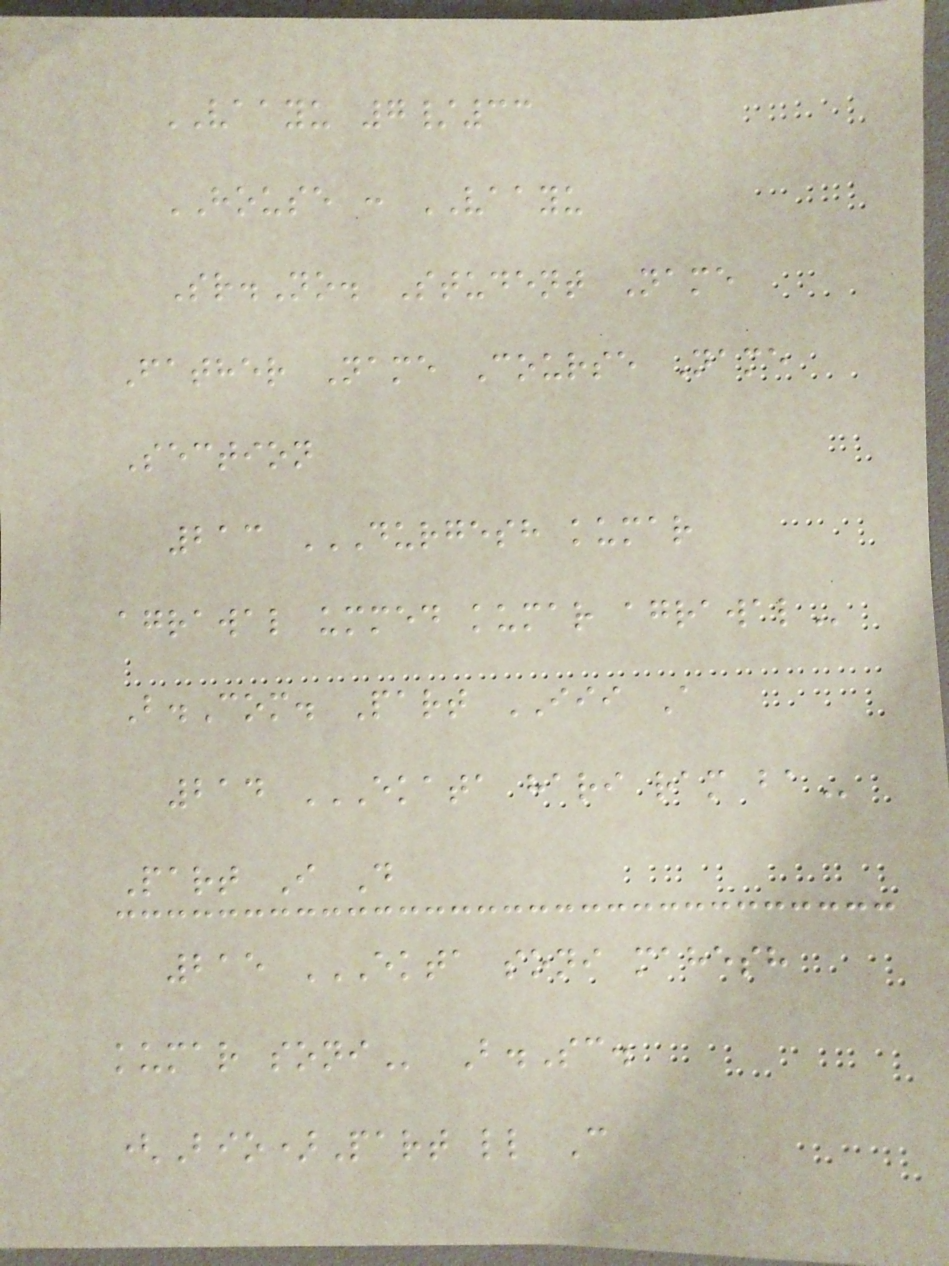VAAYU 7/33
HOUSE : VAAYU
Sr.No. Student Name
Father Name Course Name
Section
213 DURGESH KUMAR
AGRAWAL UMMED KUMAR AGRAWAL
B.Com. Part III A
214 EKATA HARI RAM BA
Part I D
215 EKTA SONI MAHESH
KUMAR SONI B.Sc.
(Bio)Part ll C
